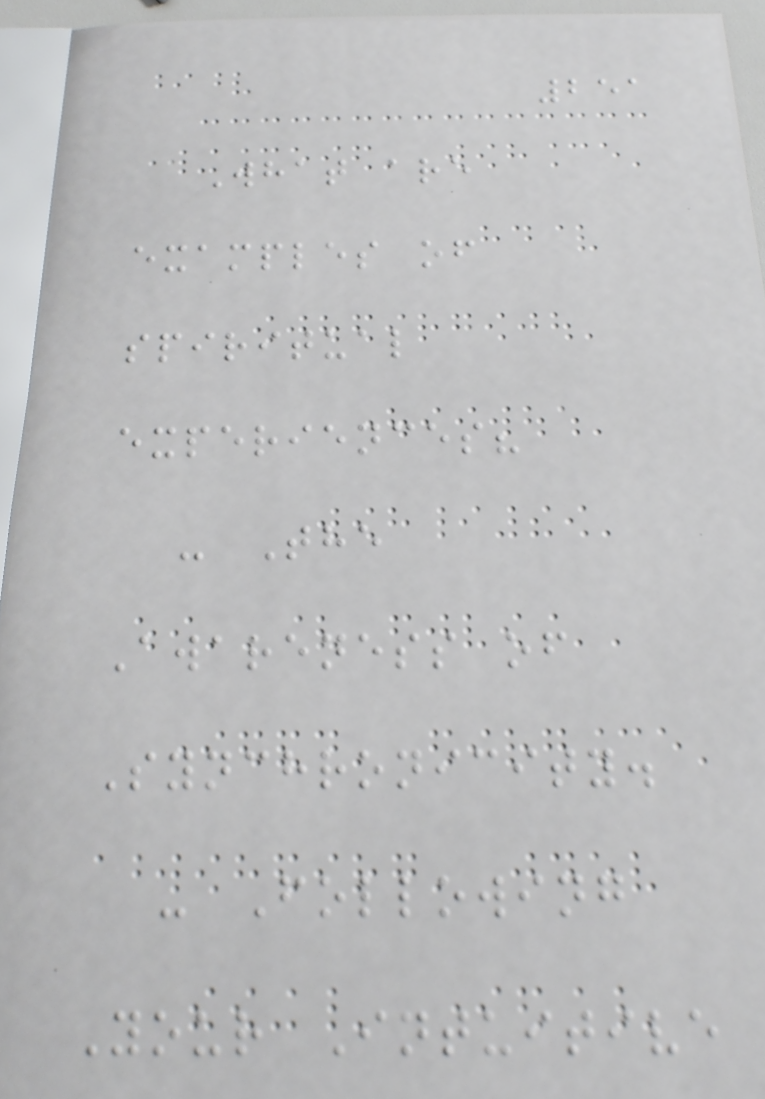251
What are
examples of
spiritual
experiences?
- The
Awareness of
Synchronicity.
- Following
Your Intuitive
